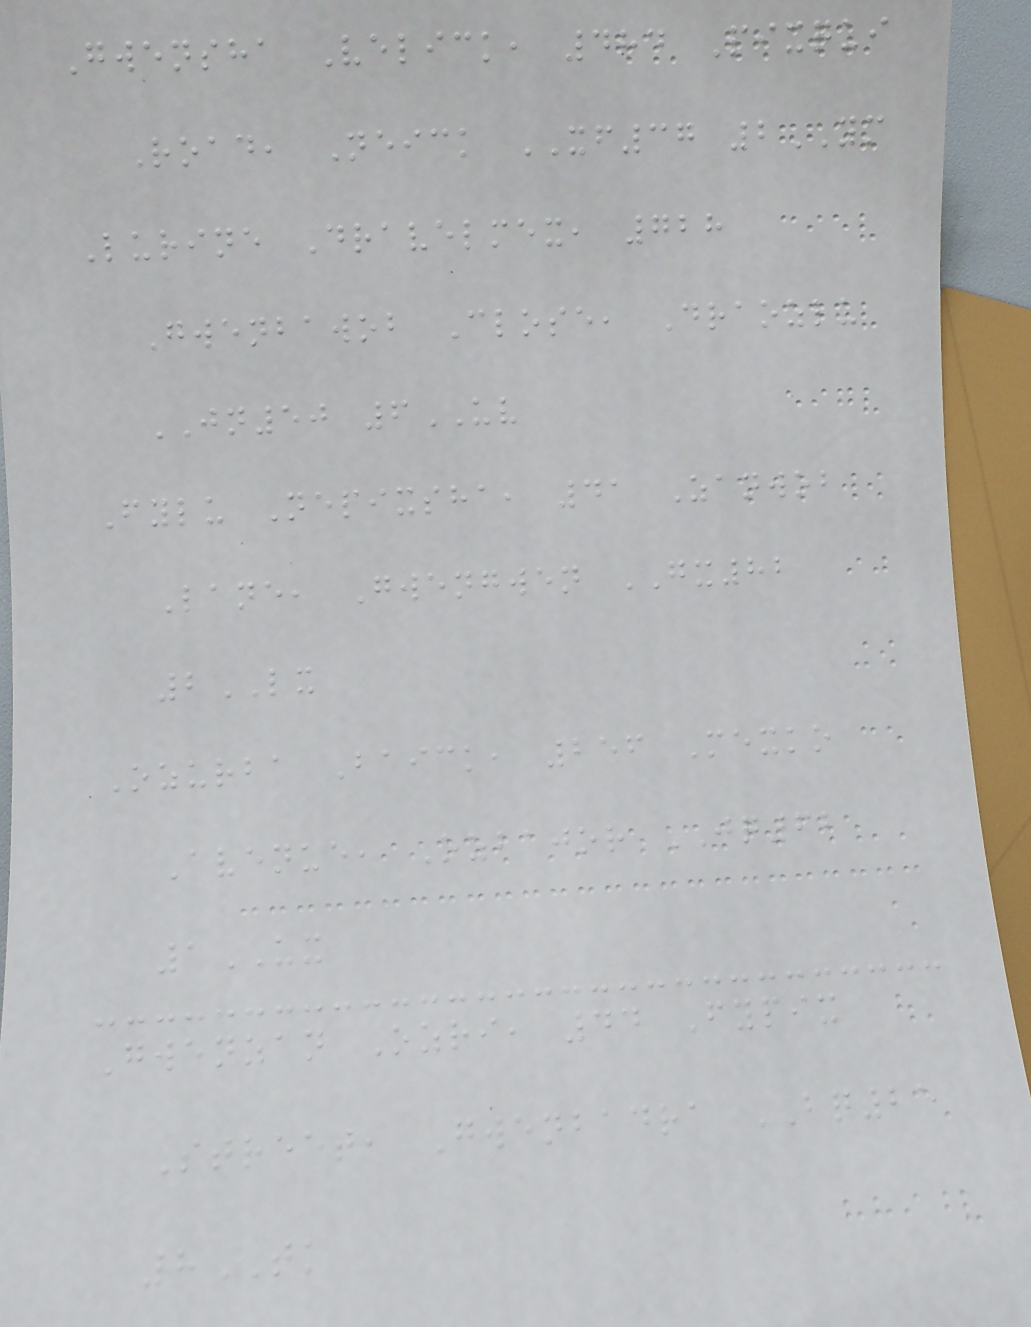Gwensha Velick, 484 Pixqui
Road, Neick XF37 2YM
Lurine Dravelmex, 728
Gwenbawob Close, Draozlu
JN50 6UV
Fylu Nepixsha, 41 Zanwob
Lane, Gwengwen GX82
2LX
Ozurba Baick, 256 Mexko
Avenue, Ozbajor JQ62
1UX
Gwenzan Ozri, 44 Fypix
Street, Gwenbadra BQ25
8TK
